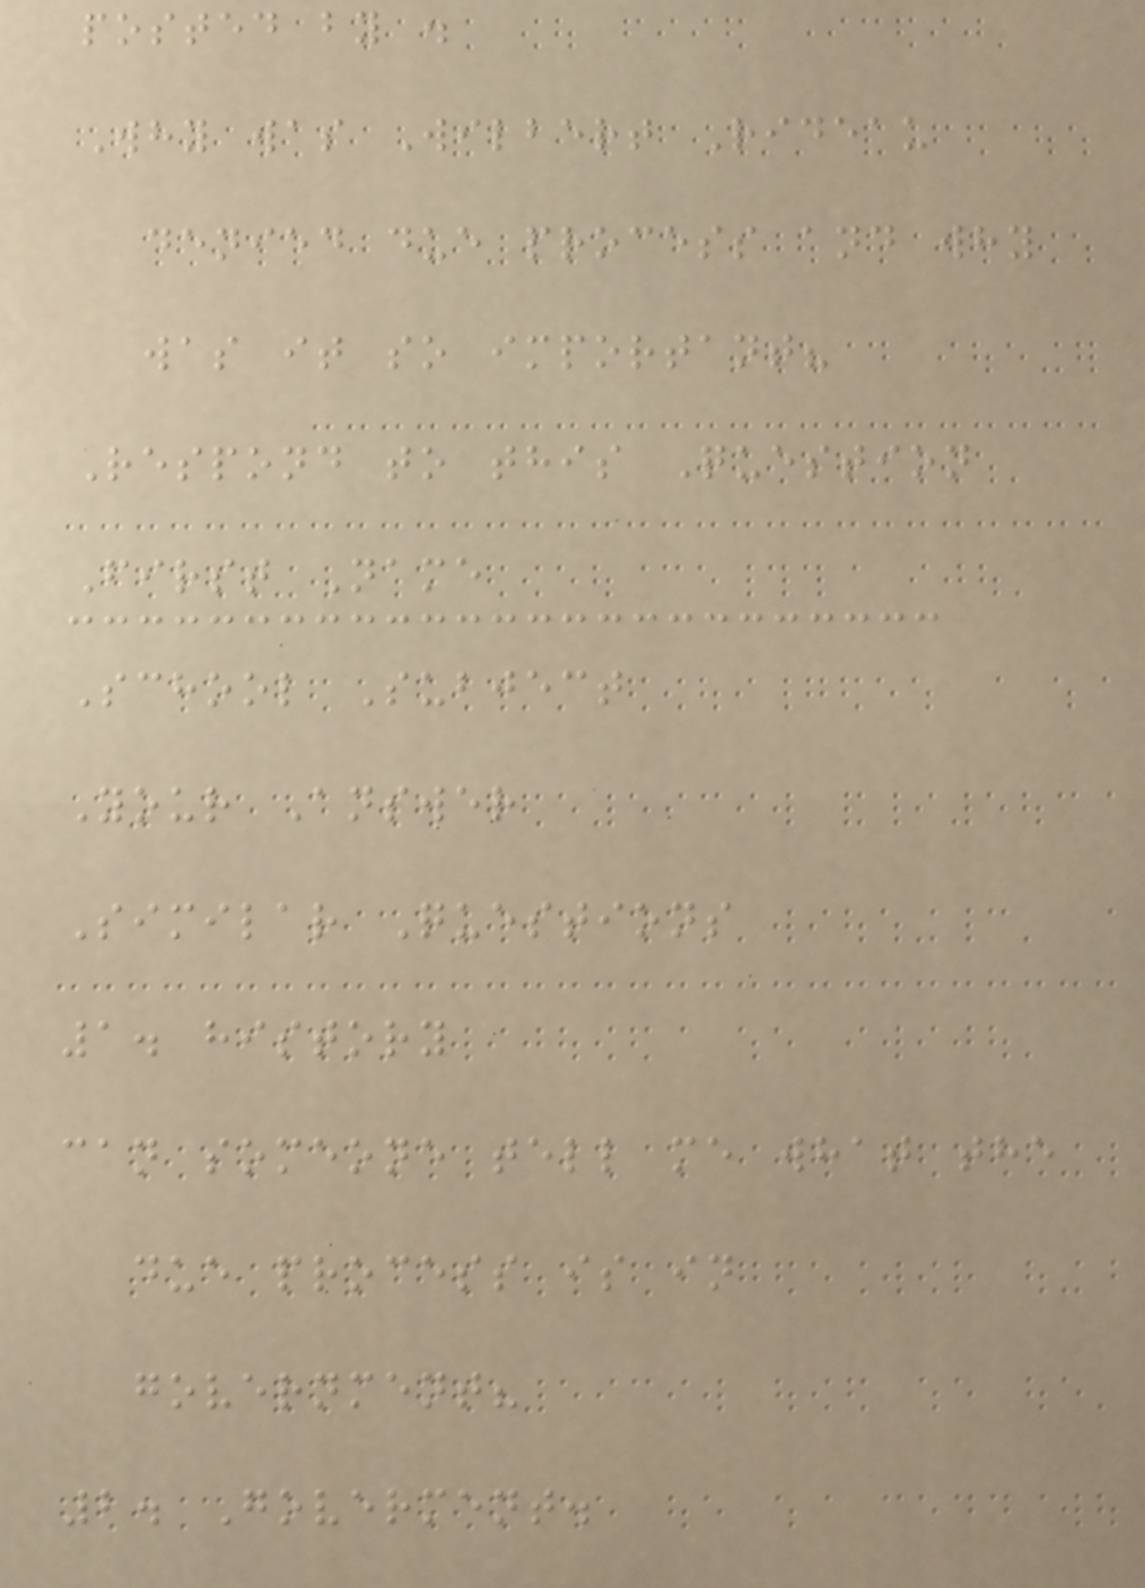posted by .
Why was Wilbert Rideau
denied due process and why
was it so important?
Respond to this Question
First Name
School Subject
Your Answer
Similar Questions
1. history
can someone tell me what the
due process is in
government?
2. Goverment.
